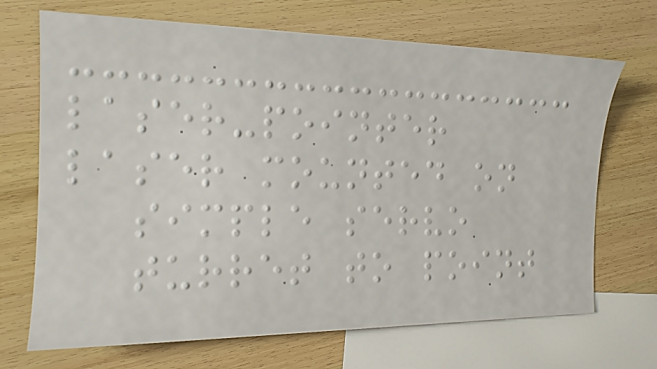laser-pointer
laser mounted on
simple servo
turret to point
